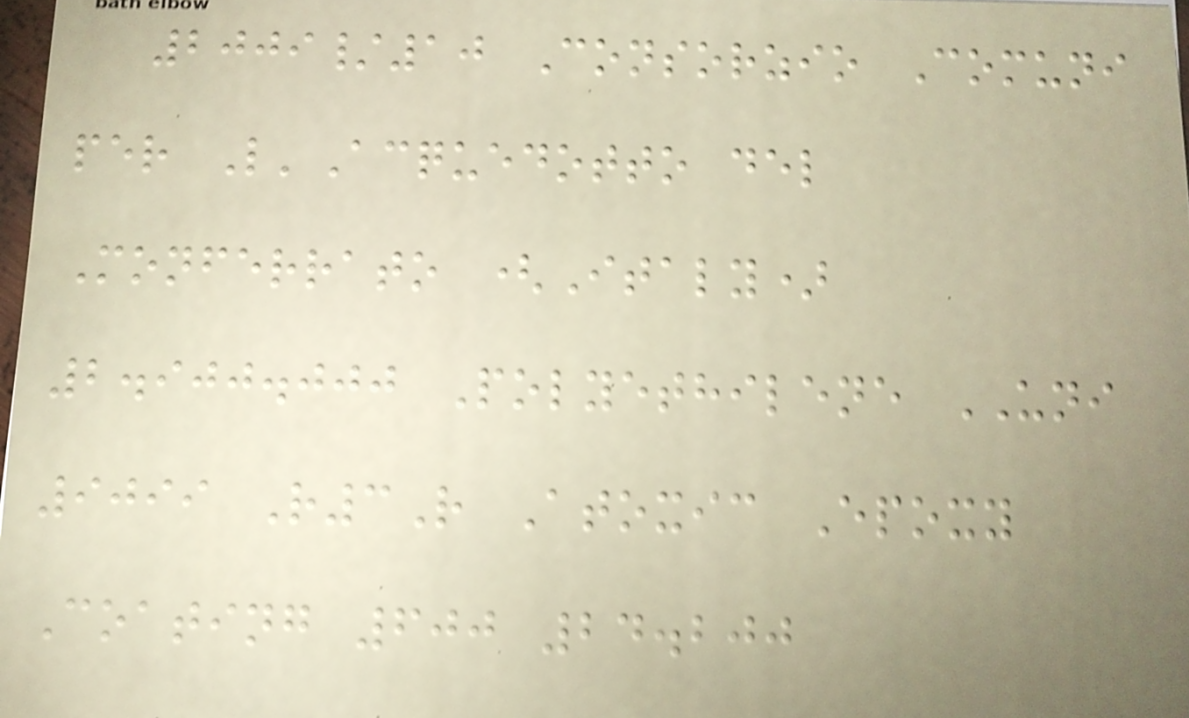2009/10 Consorzio Comuni
per L'Acquedotto del
Monferrato (Italy)
2.900.000 Polyethilene UNI
9099 R3R Atoxic Epoxy
Coating 600 24.200
